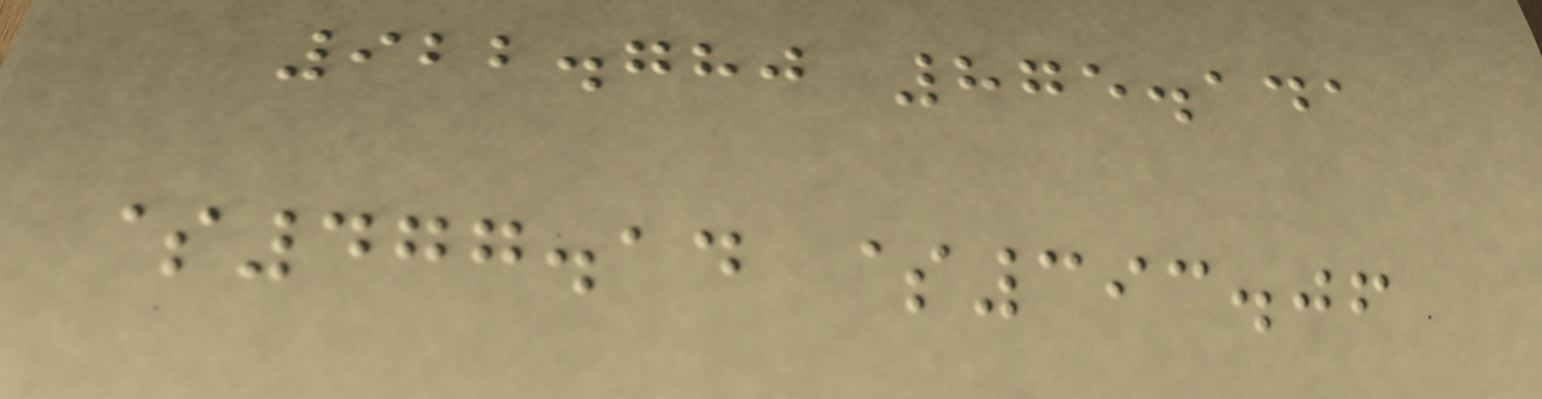922.780 875.141
$477.14 $393.06
